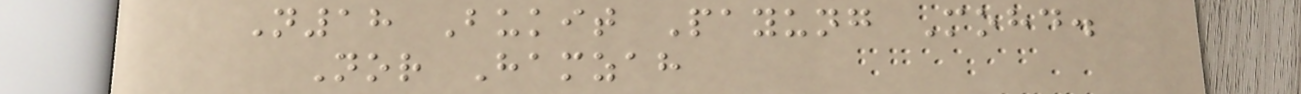N18 Bukit Payung Mohd.
Nor Hamzah
